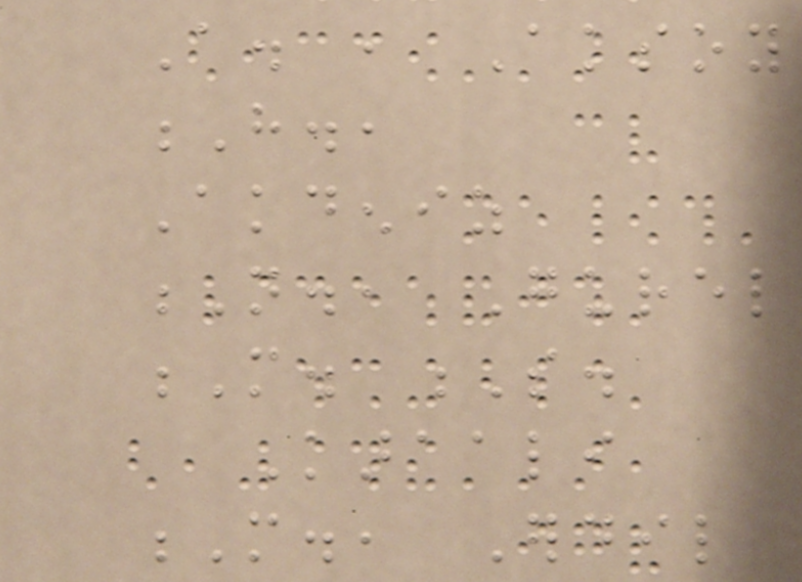A. , Aksoy
H.,
Akdeniz
N., Gurel
M. S.
Karaali
M., Erdil
